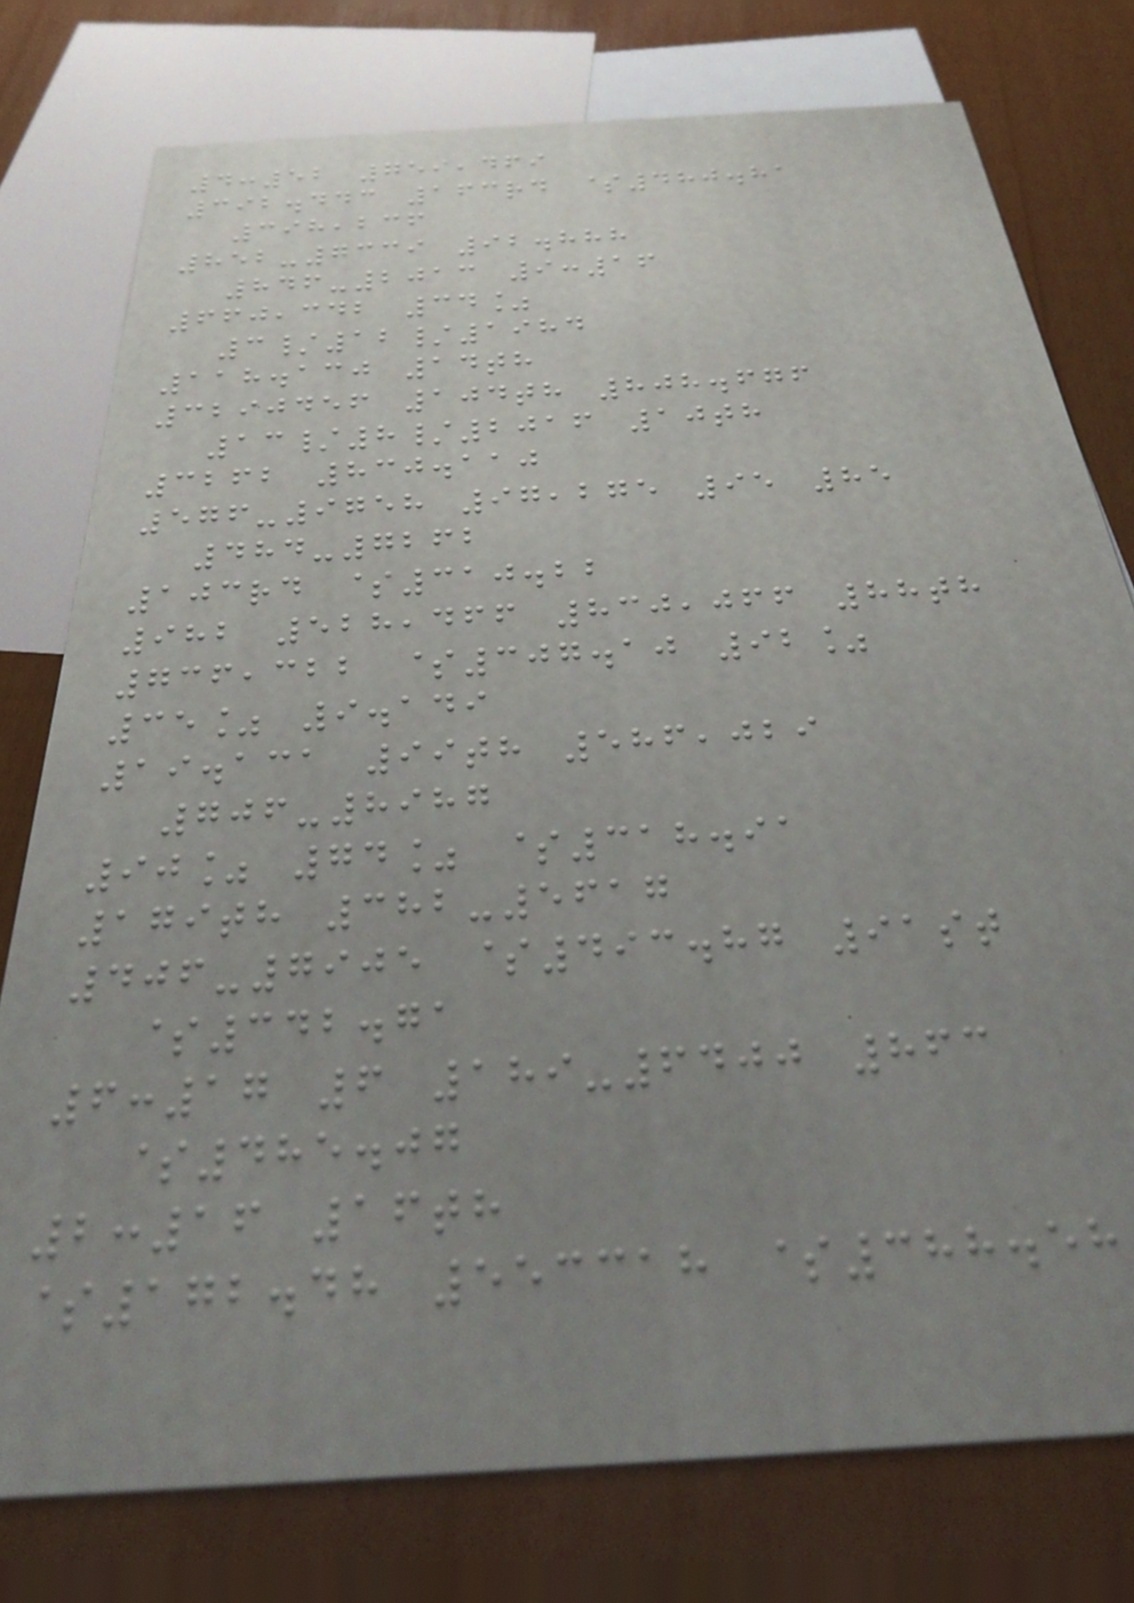4:52 759,469
392.443 163rd $480.81
398,236
852-7339 92.888
846-2013 9:16
660,342 34%
3/12/1984
118.130 14th
3290456 104th 808.676
13/8/2016 10th
3262 830.110
576-9758 97,275 95 85
484-7262
103rd $310.22
982 528,466 830,066 88th
736,322 $307.10 92%
35% 9.149
19.131 99th 586,029
706-8987
90% 74% $318.91
179th 382-5617
406-7905 $493.87 91st
$342.71
6:17 6 189-6400 863
$485.07
2:16 16th
$172.48 553318 $388.58
